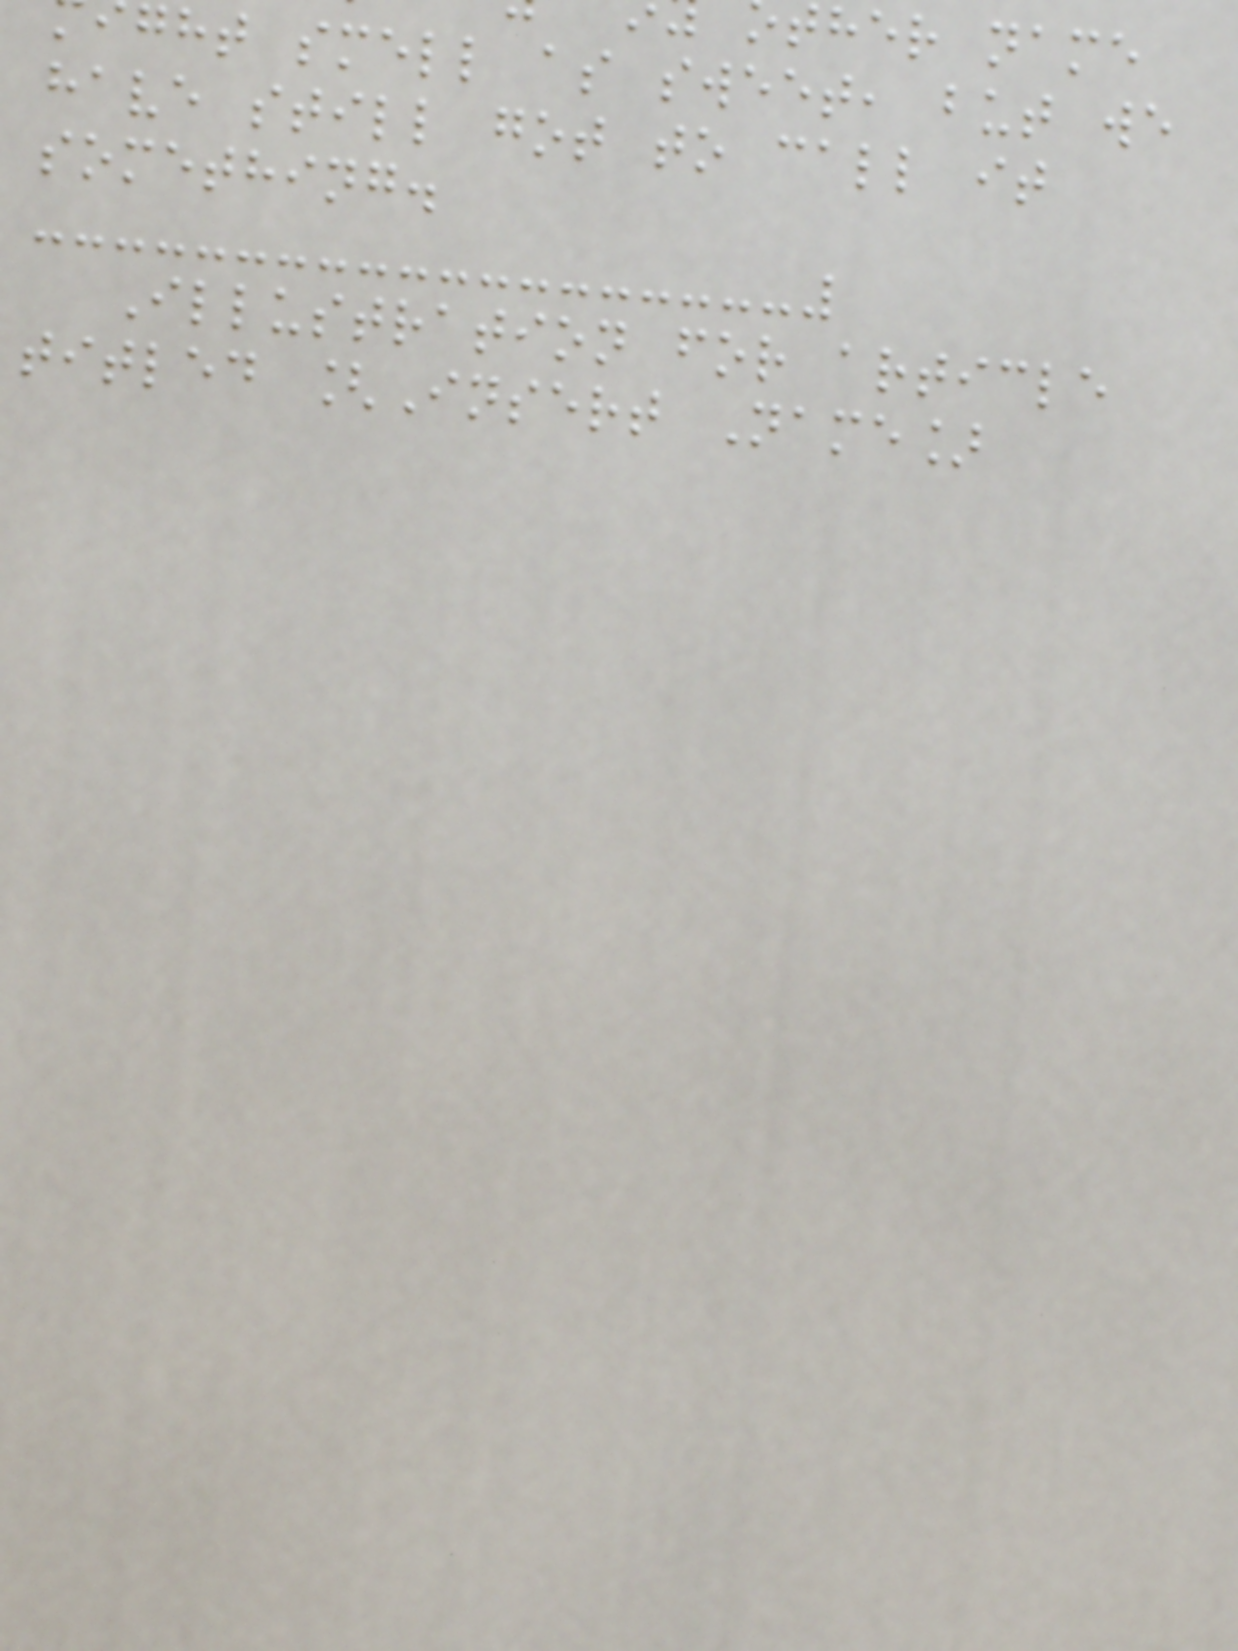ther name
ght smell as sweet, but we
have still got to call it
something.
Illustration for article
titled [Insert Name]
